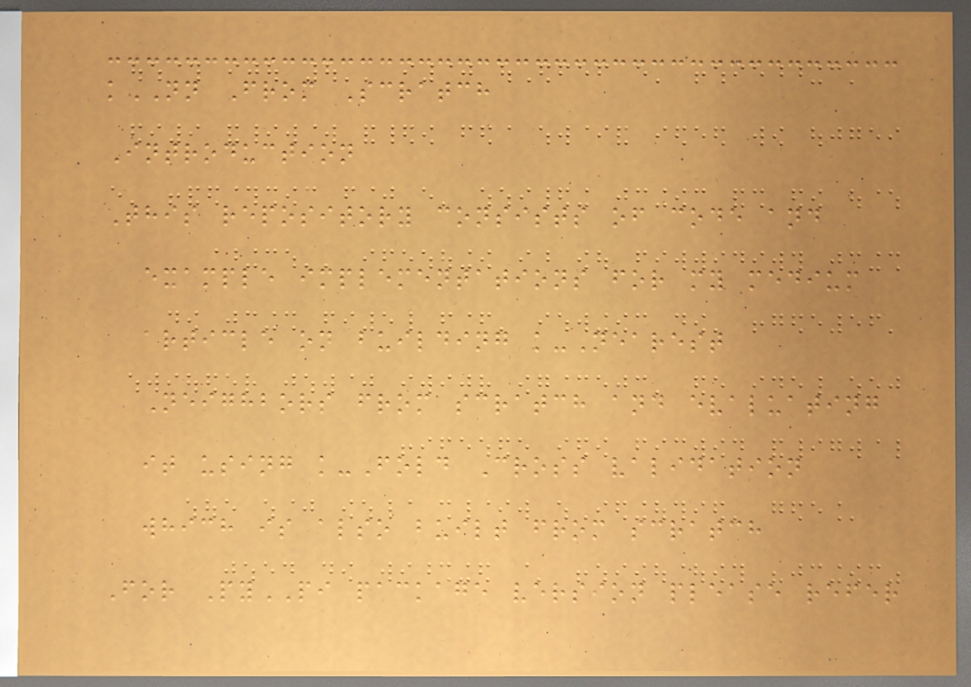kNN From Scratch
Introduction
This repository consists of code and
example implementations for my medium
article on building k-Nearest
Neighbors from scratch and evaluating
it using k-Fold Cross validation
which is also built from scratch
For PyPI package version please refer
